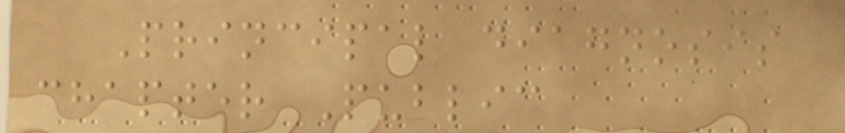Principal diagnosis
chapter Public
